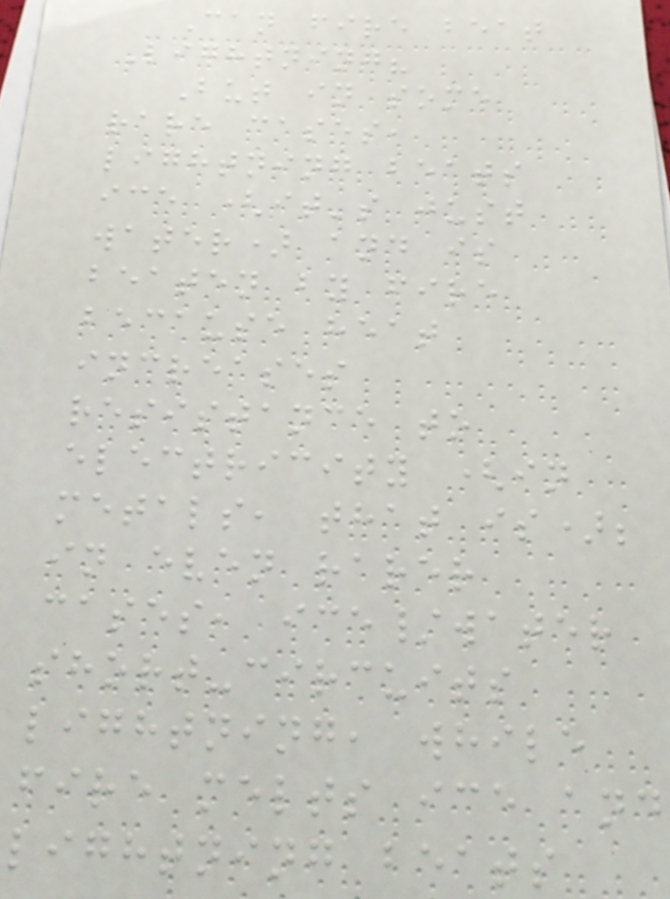Can fire beat
Lightning?
But in some
rare cases,
lightning beats
ice (it's just
water) and is
beaten by fire
because heat
increases
resistance to
electricity (in
metals, that is);
in even rarer
cases, ice/water
short-circuits
lightning, while
fire melts ice and
lightning beats
